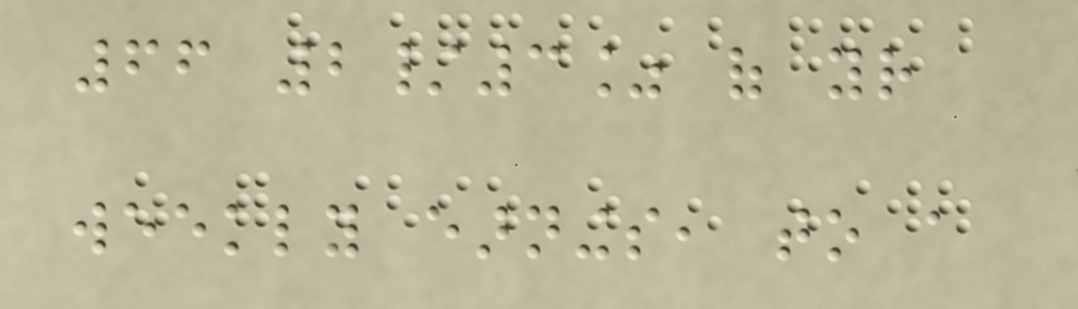66 2/3% of your
weekly earnings, to a
